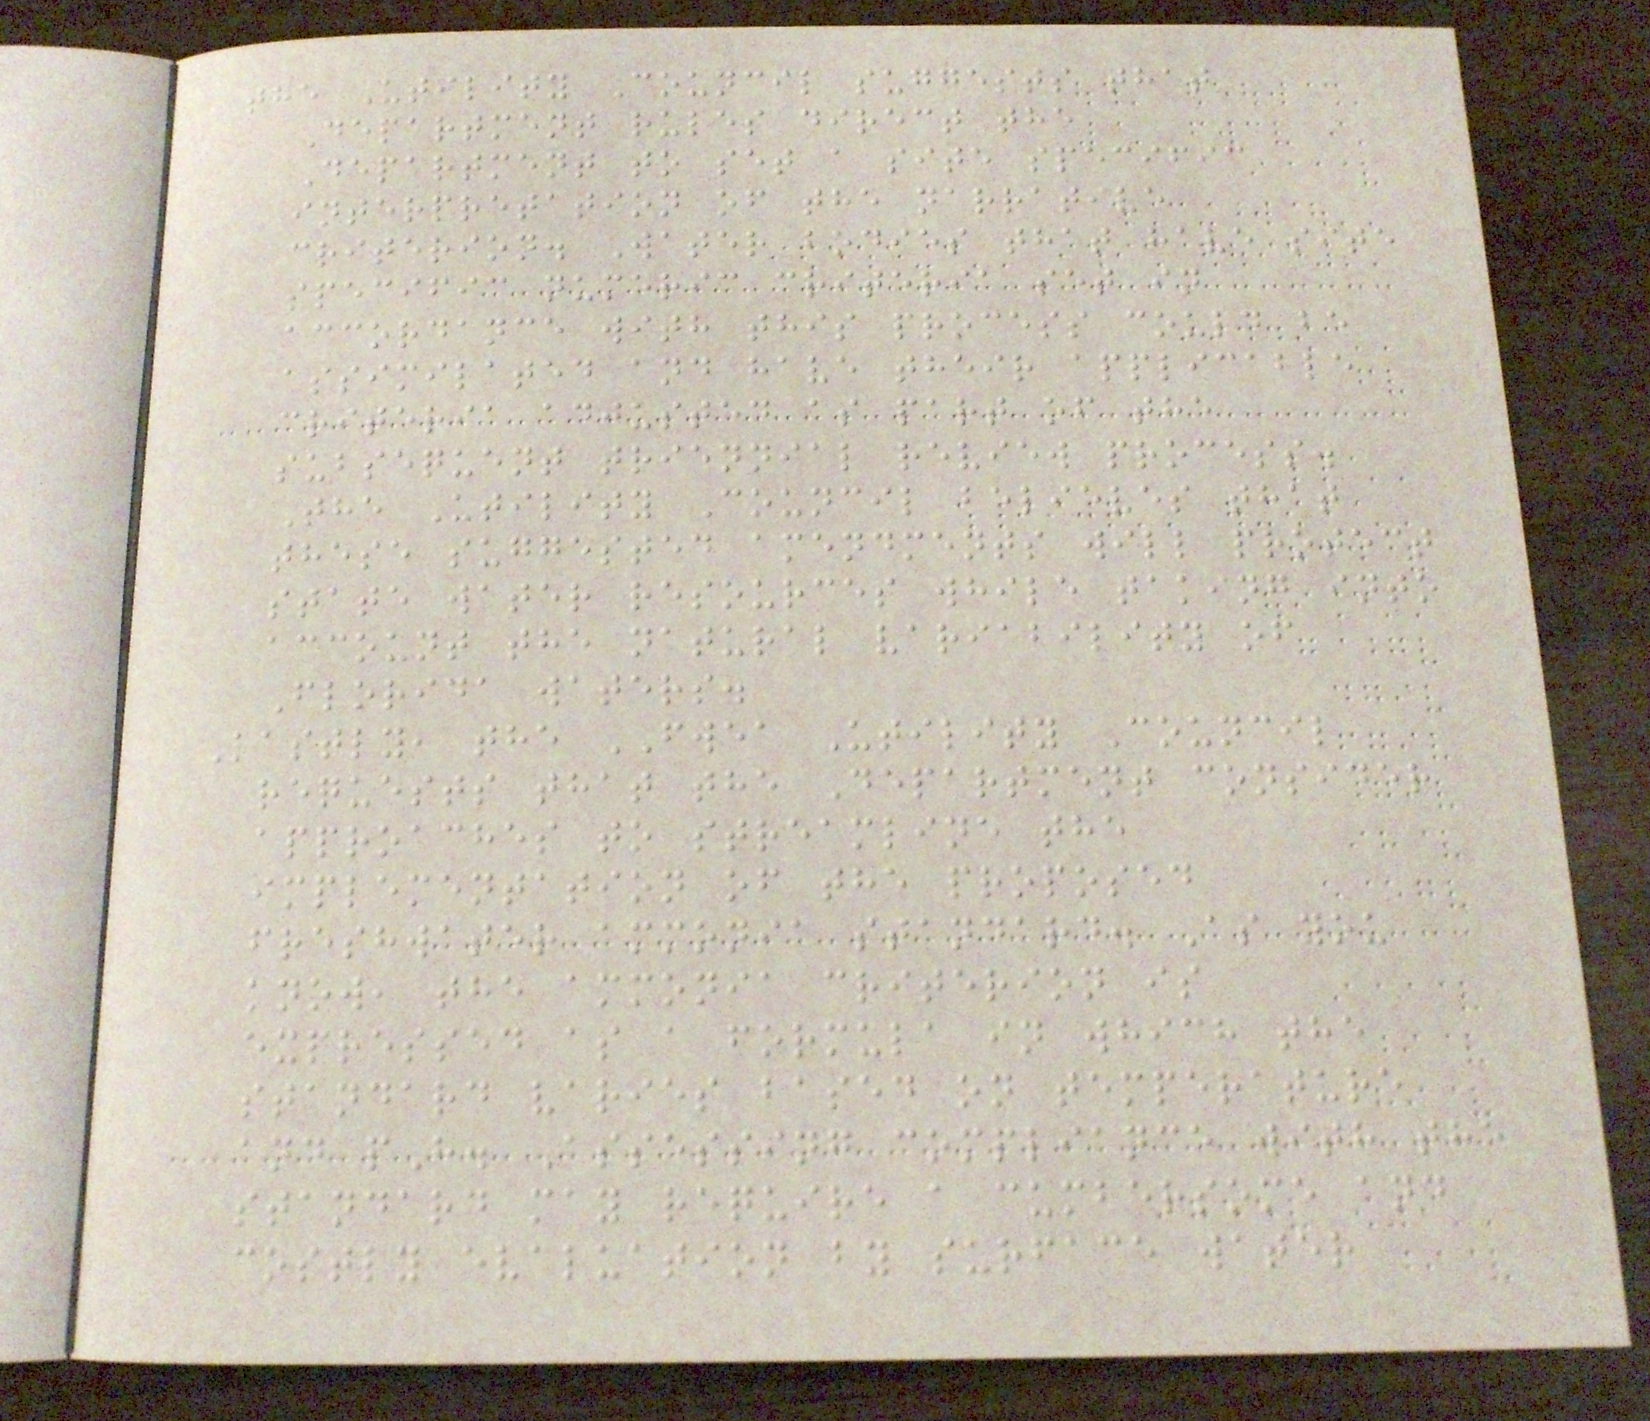the Utility Council suggests that
Department rules direct the
Department to set a site specific
interpretation of the narrative
criterion. Water bodies that have site
specific numeric criteria set in
accordance with this process could be
assimilated and have their applicable
criteria adjusted as part of the
subsequent triennial review process.
The Utility Council believes that
these suggested amendments will protect
state water resources while taking into
account the natural variability of
Florida waters.
Lastly, the FWEA Utility Council
requests that the Department consider
approaches to streamline the
implementation of the proposed
freshwater ammonia standard. As you
know, the ammonia criterion is
expressed as a formula in which the
standard varies based on temperature
and pH. Assessing compliance with the
standard may require a cumbersome and
costly evaluation by surface water
